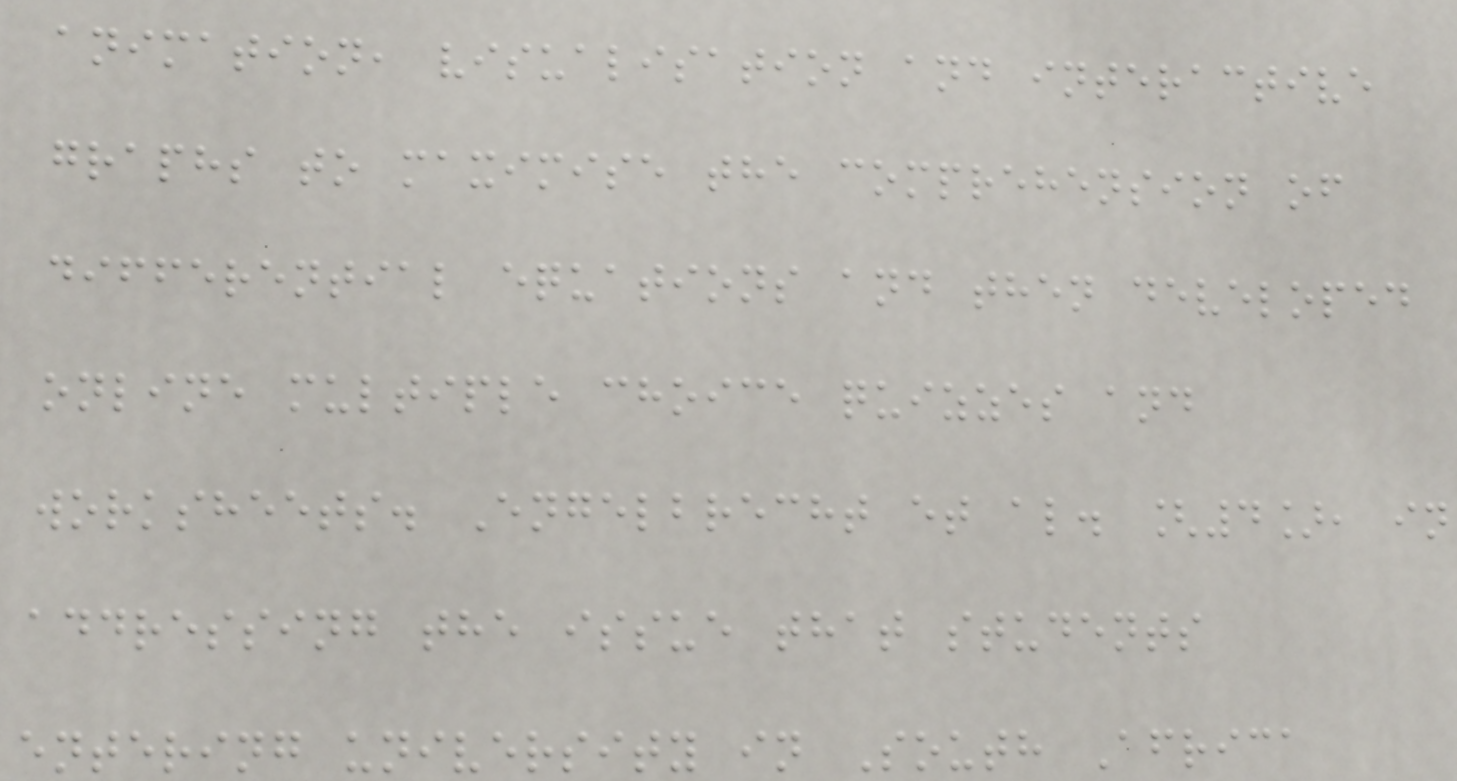animation, visualisation and interactive
graphs to maximise the comprehension of
differential equations and then developed
online multiple choice quizzes and
worksheets. Engelbrecht et al. [4], in
addressing the issue that students
entering university in South Africa
